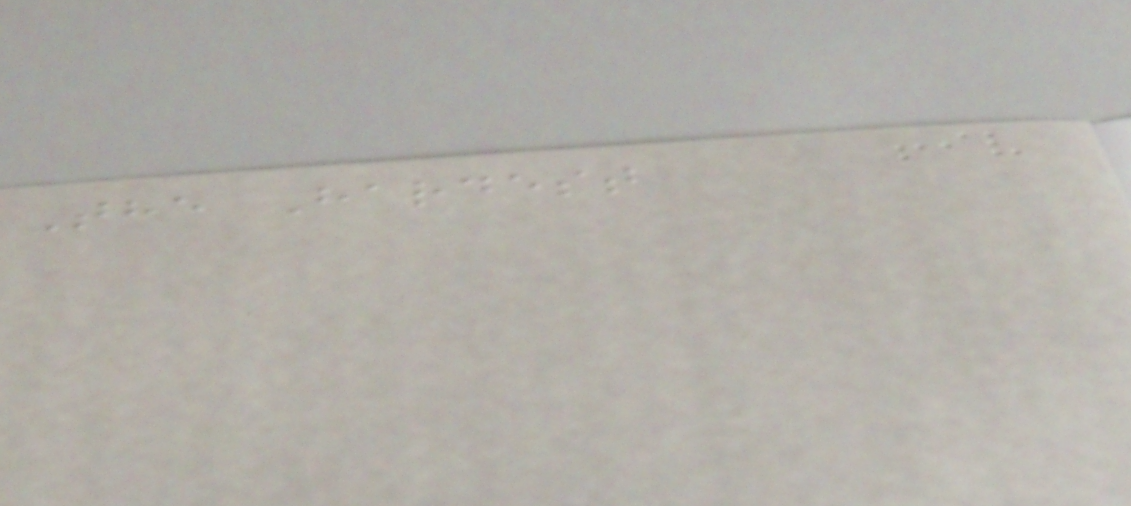The Hardest
